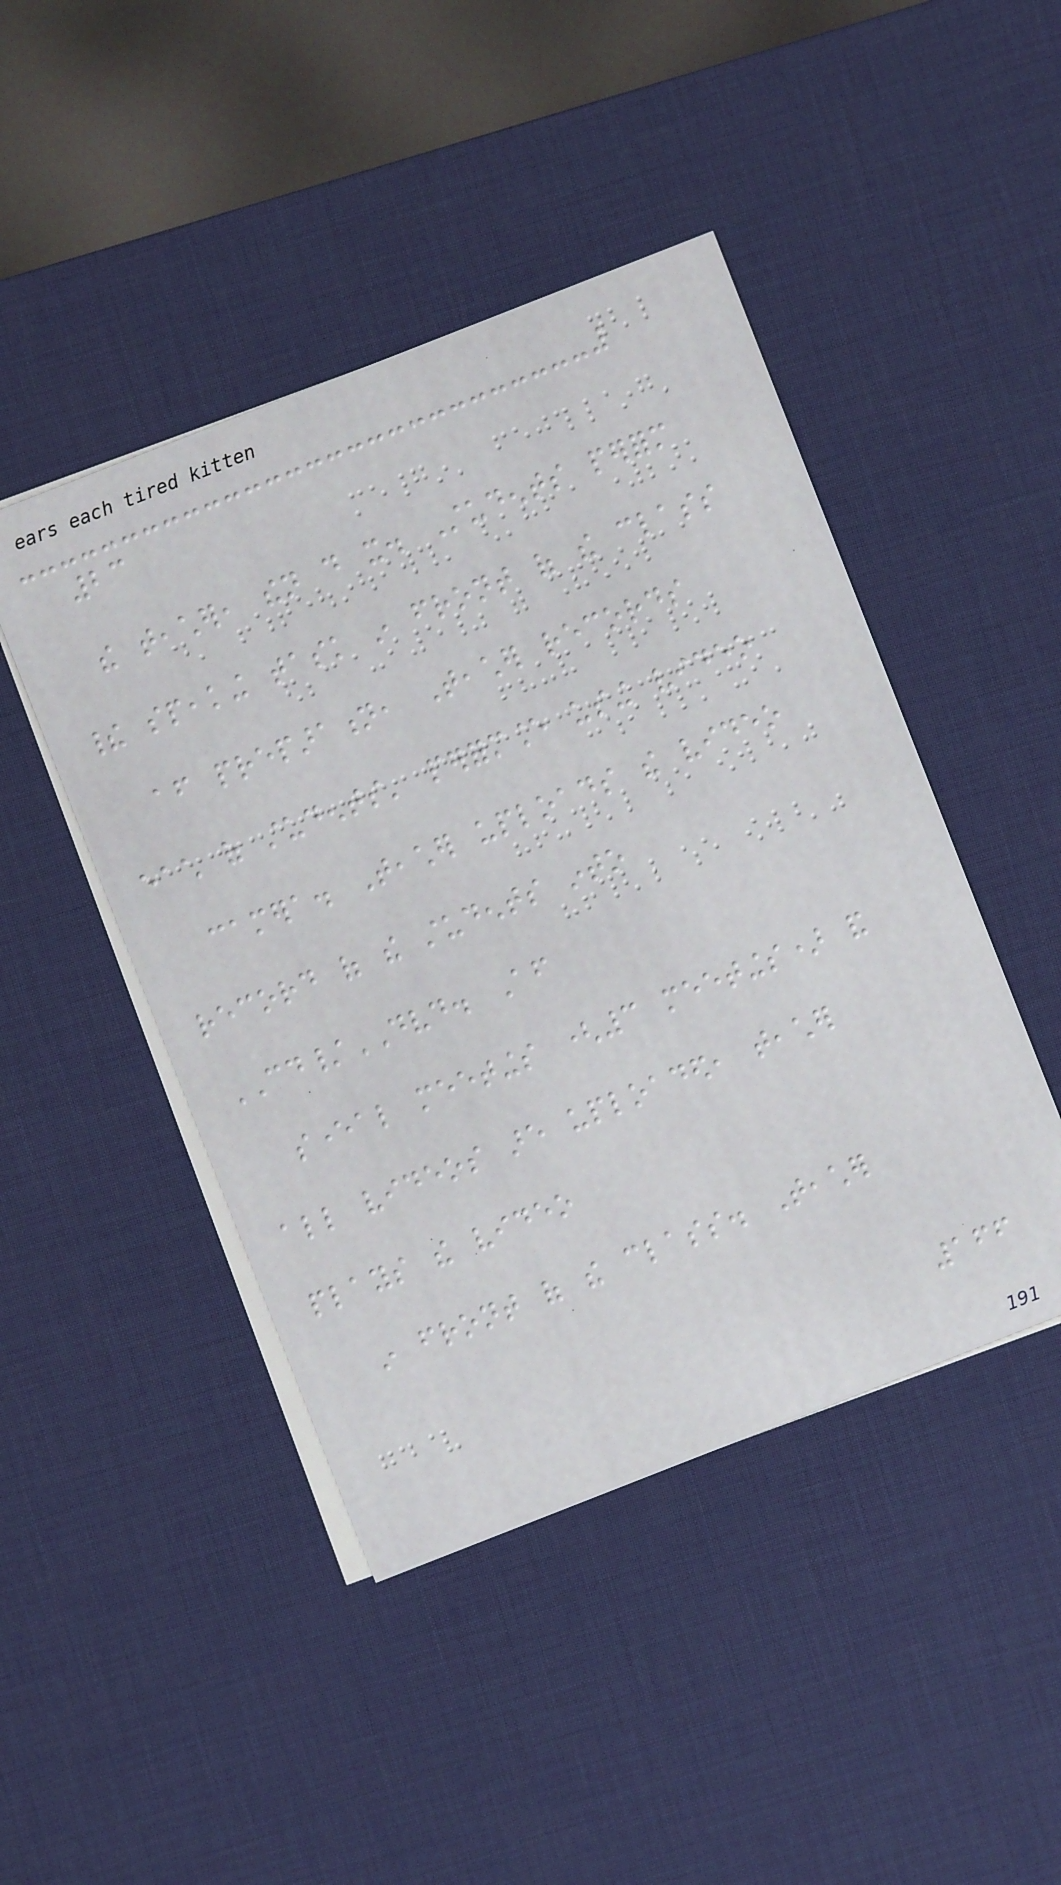23
the teacher, then do it. Students perform
their speaking task in front of the class
after preparation, Teacher records
each of students' performance using video
camera. Teacher uploads the video
record of the students into
CD/DVD. After
several meetings (3 meetings) and
all videos are uploaded, teacher
plays the video
in front of the class. Teacher
166
